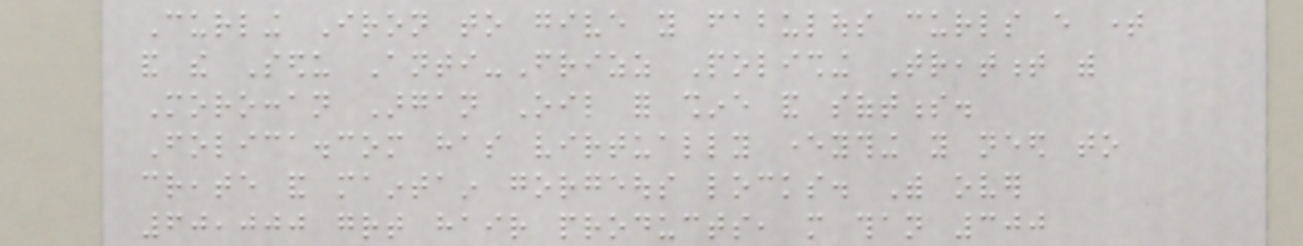Curling Iron to give you fabulous curls every time
and the Sedu Anti-Frizz Polishing Treatment with
Moroccan Argan Oil for shine and softness.
Folica.com has virtually everything you need to
create and maintain gorgeous locks. With over
60,000 great hair products, more than 300
